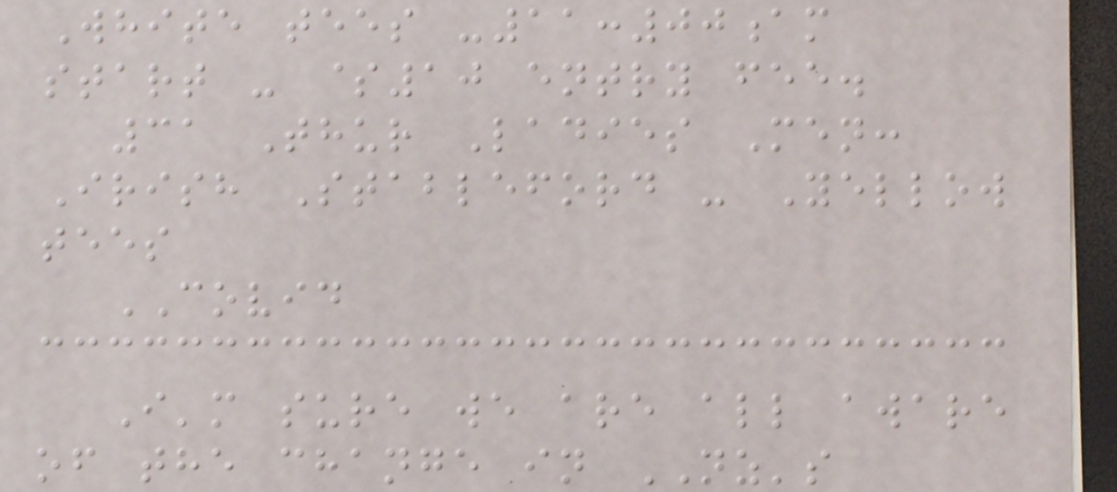White tees -11:00am
start - $10 entry fee.
31 Thur Ladies Men:
Irish Stableford - Yellow
tees
COVID
I'm sure we are all aware
of the change in NZ's
